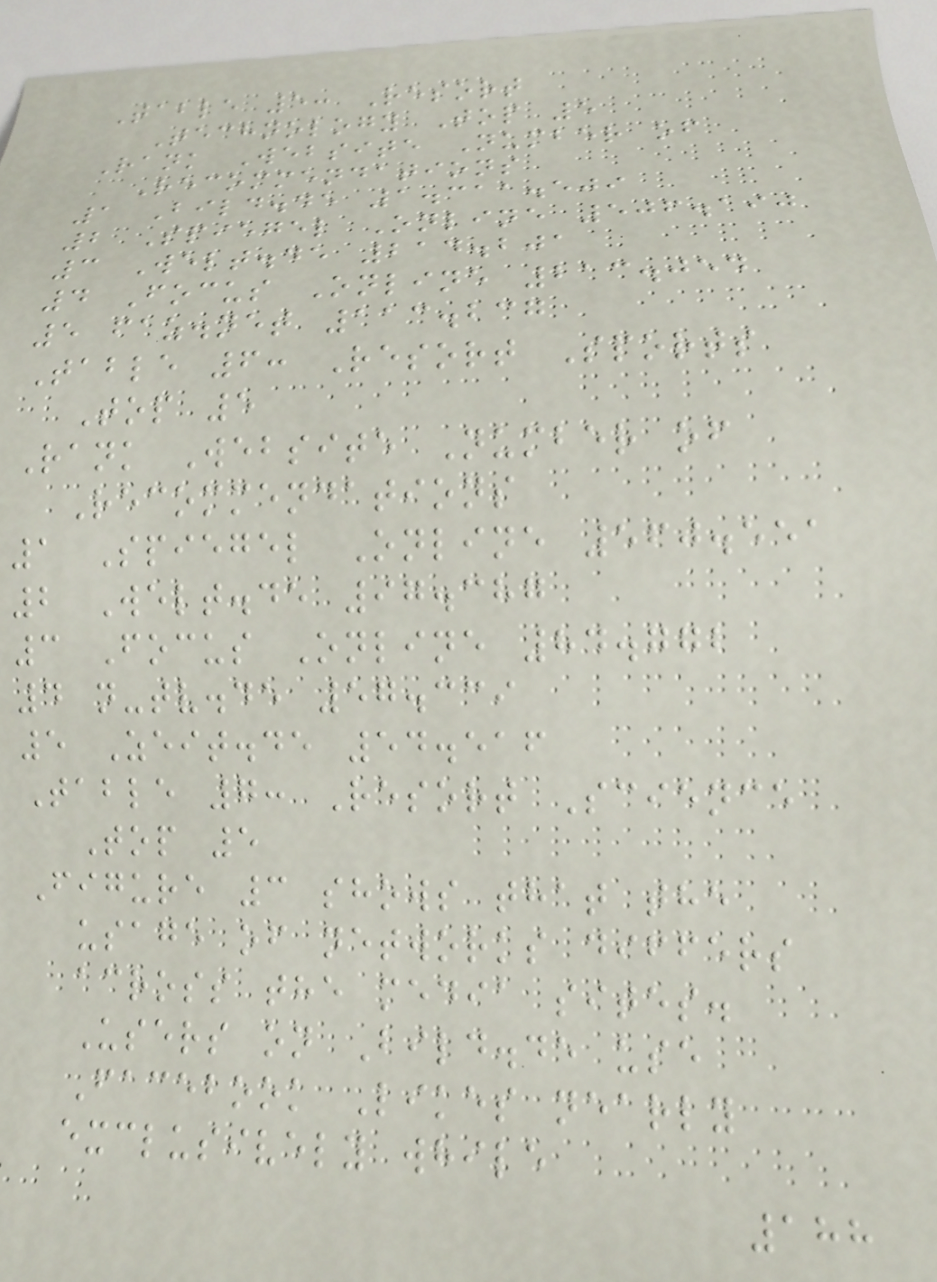Table 5: Resort
Technology Top 5
Rank Website Number of
Recommendations
1 Bild.de 1.311.509
2 Spiegel Online 506.190
3 Welt.de 214.201
4 Focus Online 213.054
5 faz.net 113.237
Table 6: Resort Sports
Top 5
Rank Website Number of
Recommendations
1 Spiegel Online 560.551
2 Welt.de 97.387
3 Focus Online 84.772
4 n-tv.de 57.339
5 Zeit.de 54.516
Table 7: Resort Science
Top 5
Figure 3 shows that the
usage of networks differs
across the media sites.
Users on Bild.de use
Facebook Likes nearly
exclusively while
188
